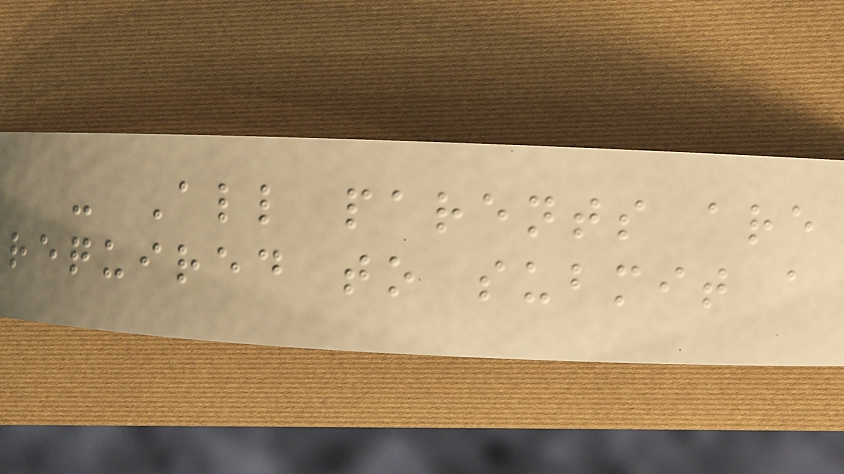- All parents are
required to submit a
